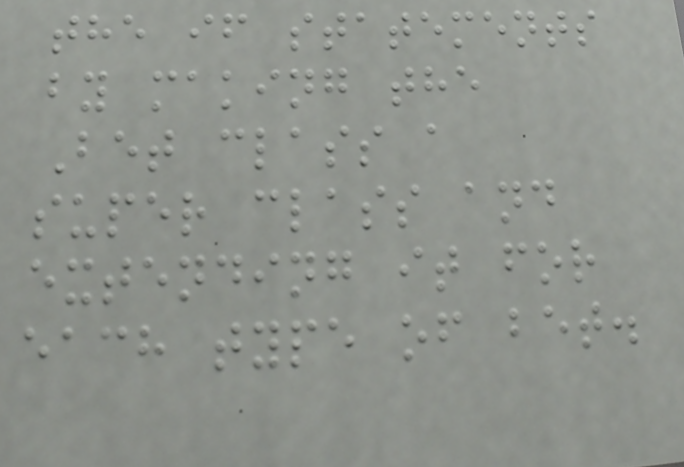the if statements
by making the
Bet class a
super class and
extending it for
each type of bet.
